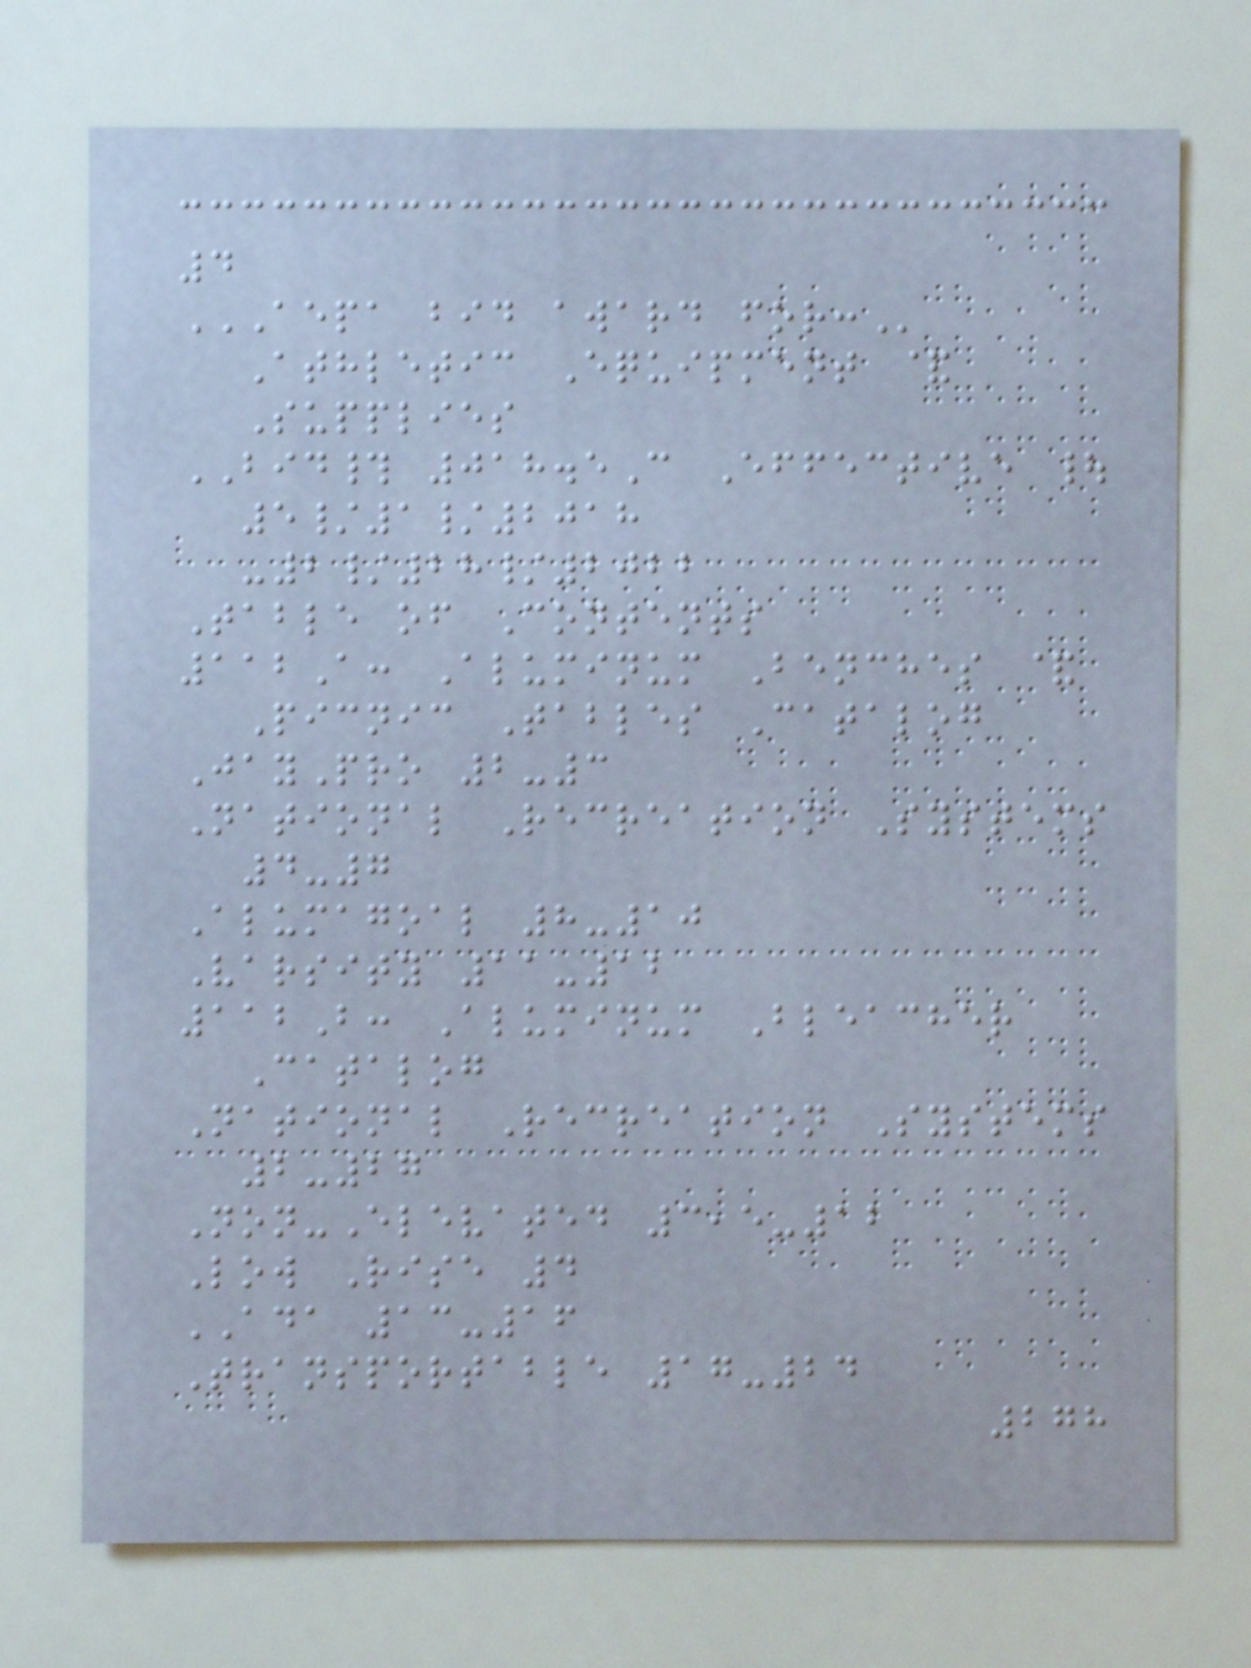4
AEPA BID AWARD FOR:
Athletic Equipment &
Supplies
BID# 018.5C Effective |
5/1/2018
-2/28/2022
Table of Contents
112A: Aluminum Benches &
Picnic Tables Catalog
JayPro 2-3
National Recreation Systems
4-7
Alumagoal 8-10
Varsity 11-12
112B: Aluminum Bleacher
Catalog
National Recreation Systems
2-27
Non-Elevated 3,5-12
Low Rise 4
ADA 13-16
Transportable 17-24
278
